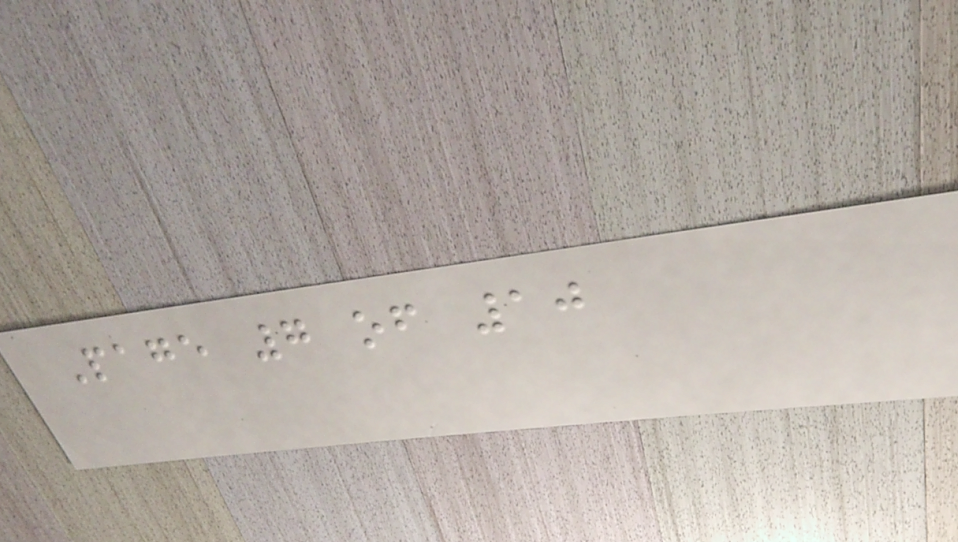Page 7 of 10
